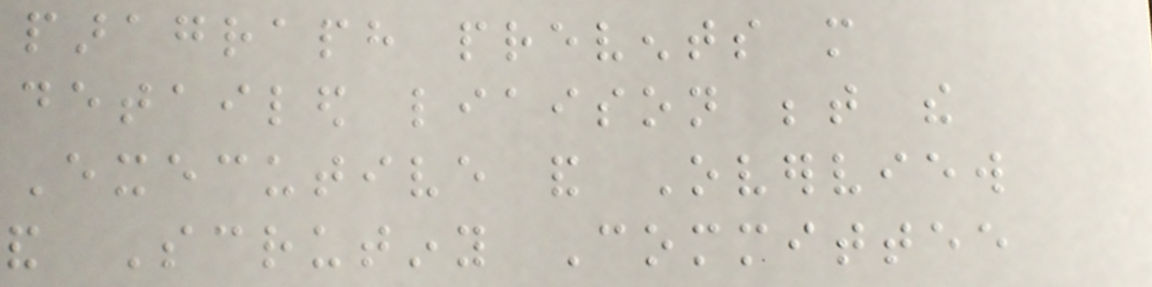paragraph prevents more
detailed liaison between the
Executive and Overview
and Scrutiny Committee
